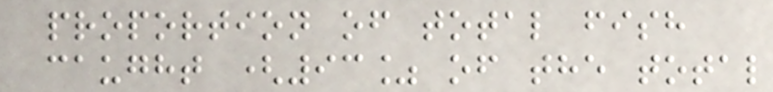proportion of total fish
caught (93% of the total
